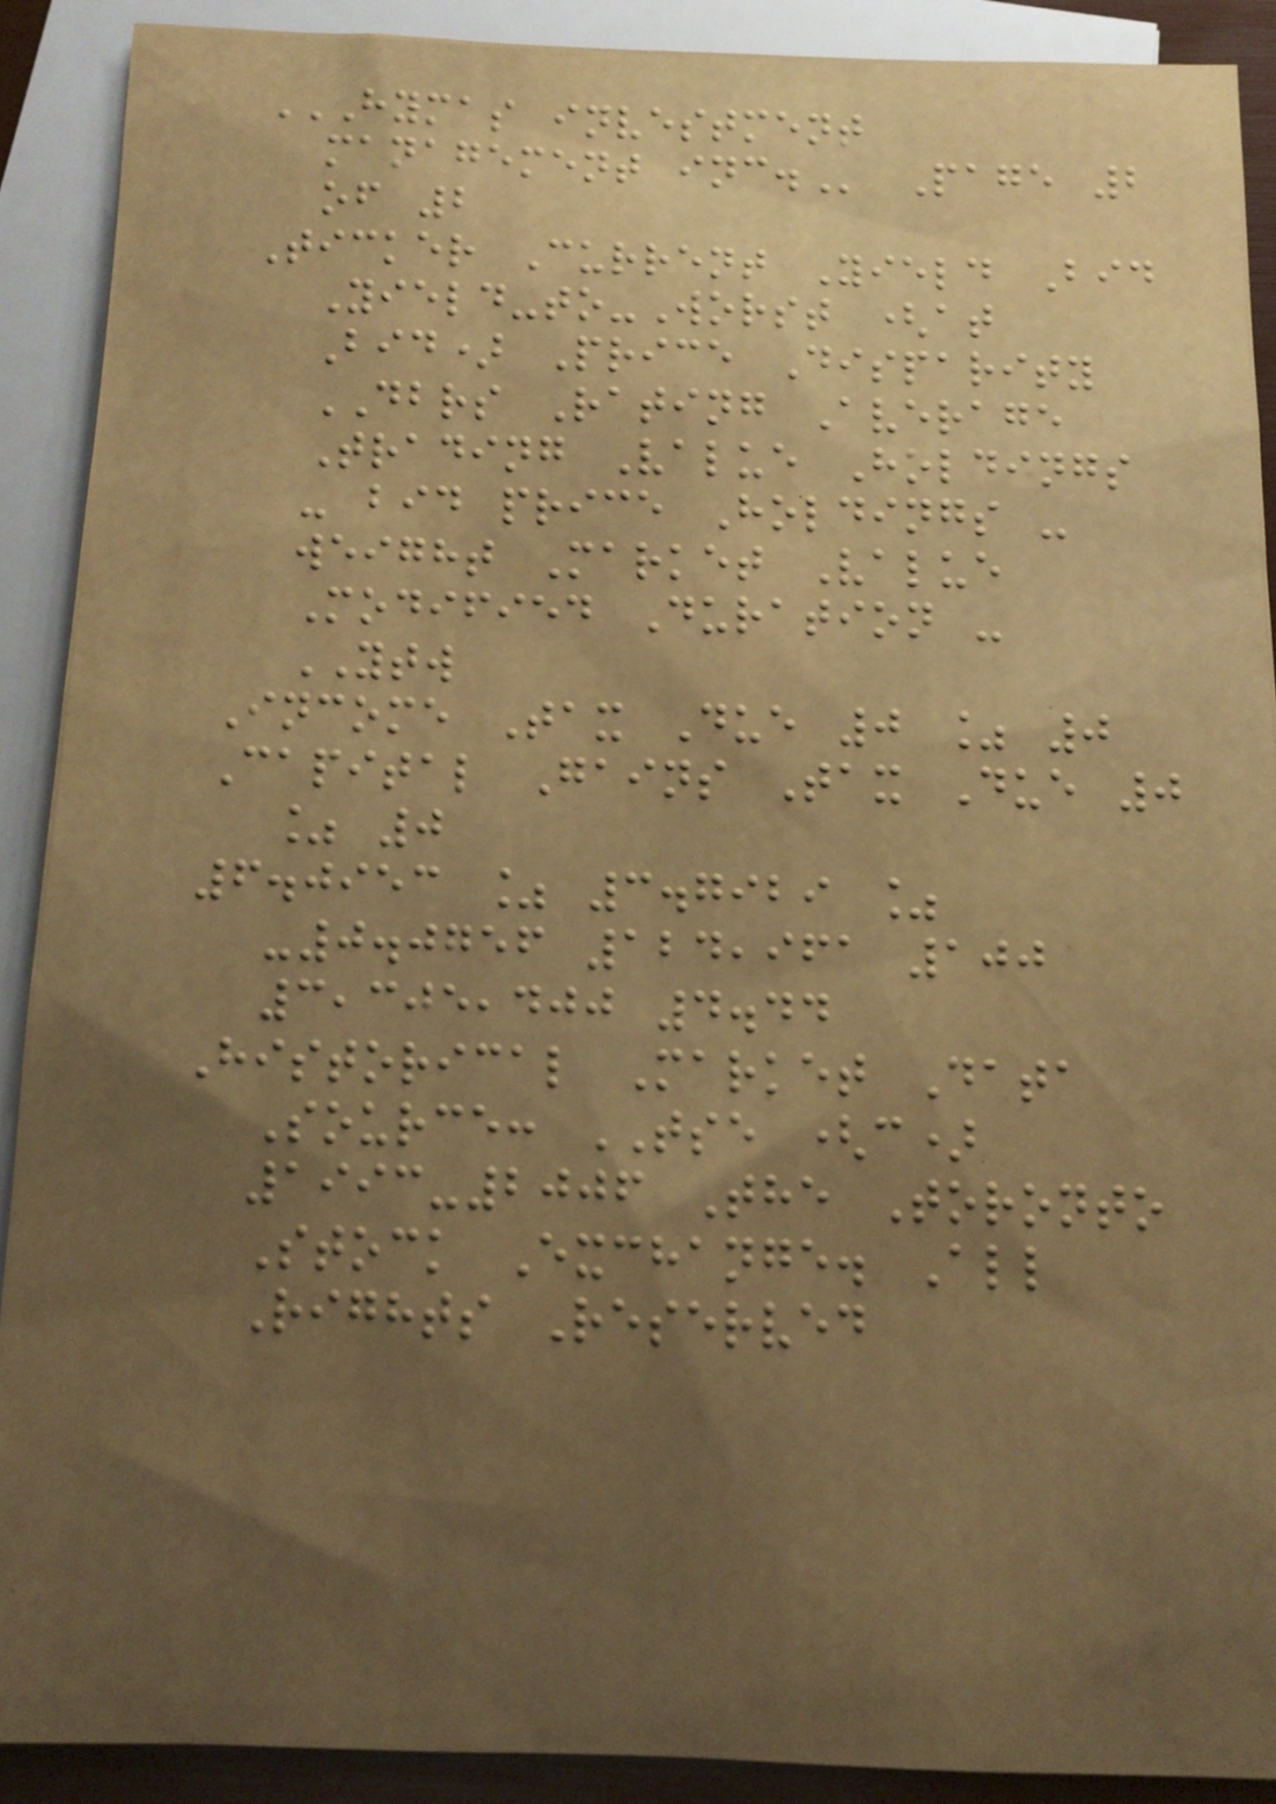HYMAS INVESTMENT
MANAGEMENT INC. Page 2
of 2
Ticker Current Yield Bid
Yield-to-Worst (at
Bid) Price Disparity
DBRS Rating Average
Trading Value Holdings
- bid price Holdings -
weight Market Value
Modified Duration -
YTW
Income Tax Due 0 % 0
Capital Gains Tax Due 0
% 0
6.0953 % 3.7929 %
-0.0756 124,961 100
3,305,400 4.44
Historical Market Data
Source: TSE (c)
1993-2006 The Toronto
Stock Exchange. All
Rights Reserved
